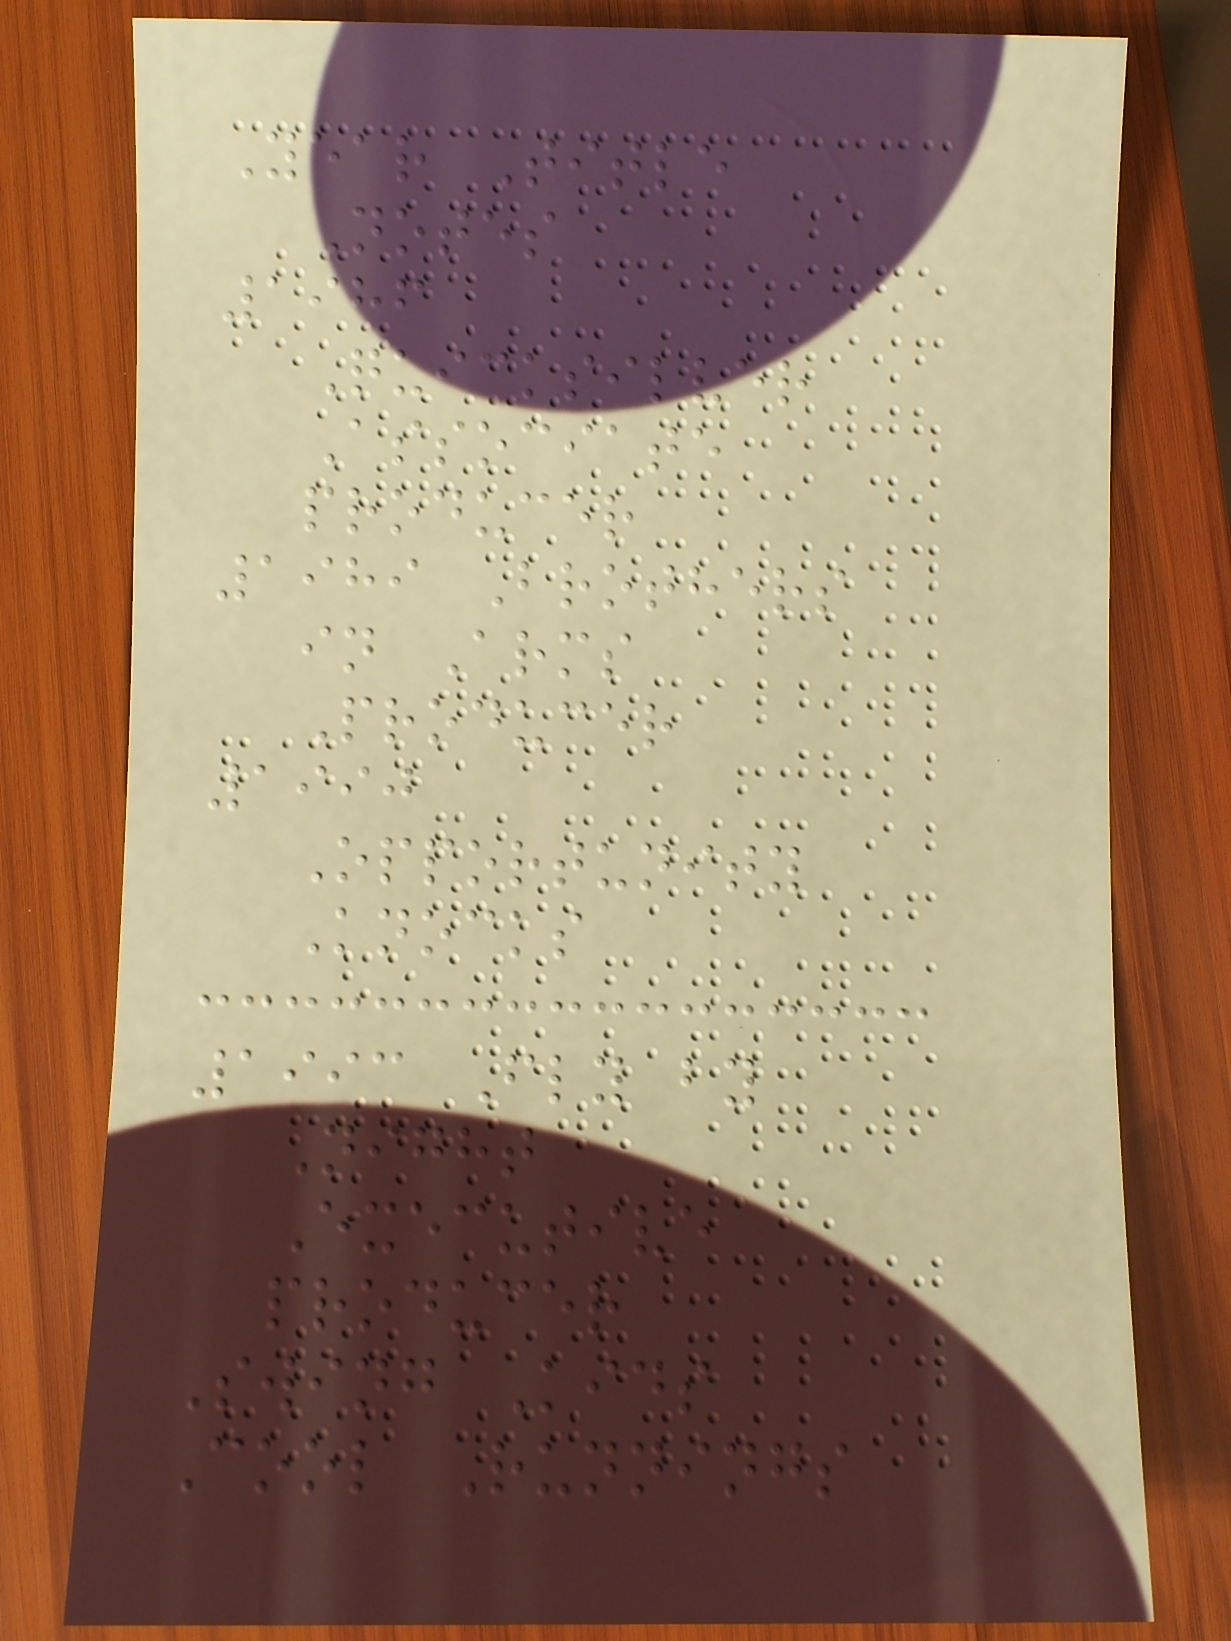Year Title
Notes
1986
Quicksilver
Associate
producer
1989 Brothers
in Arms
Producer
1990
Opportunity
Knocks
1993 Fly by
Night
Executive
producer
Swing Kids
Cool Runnings
